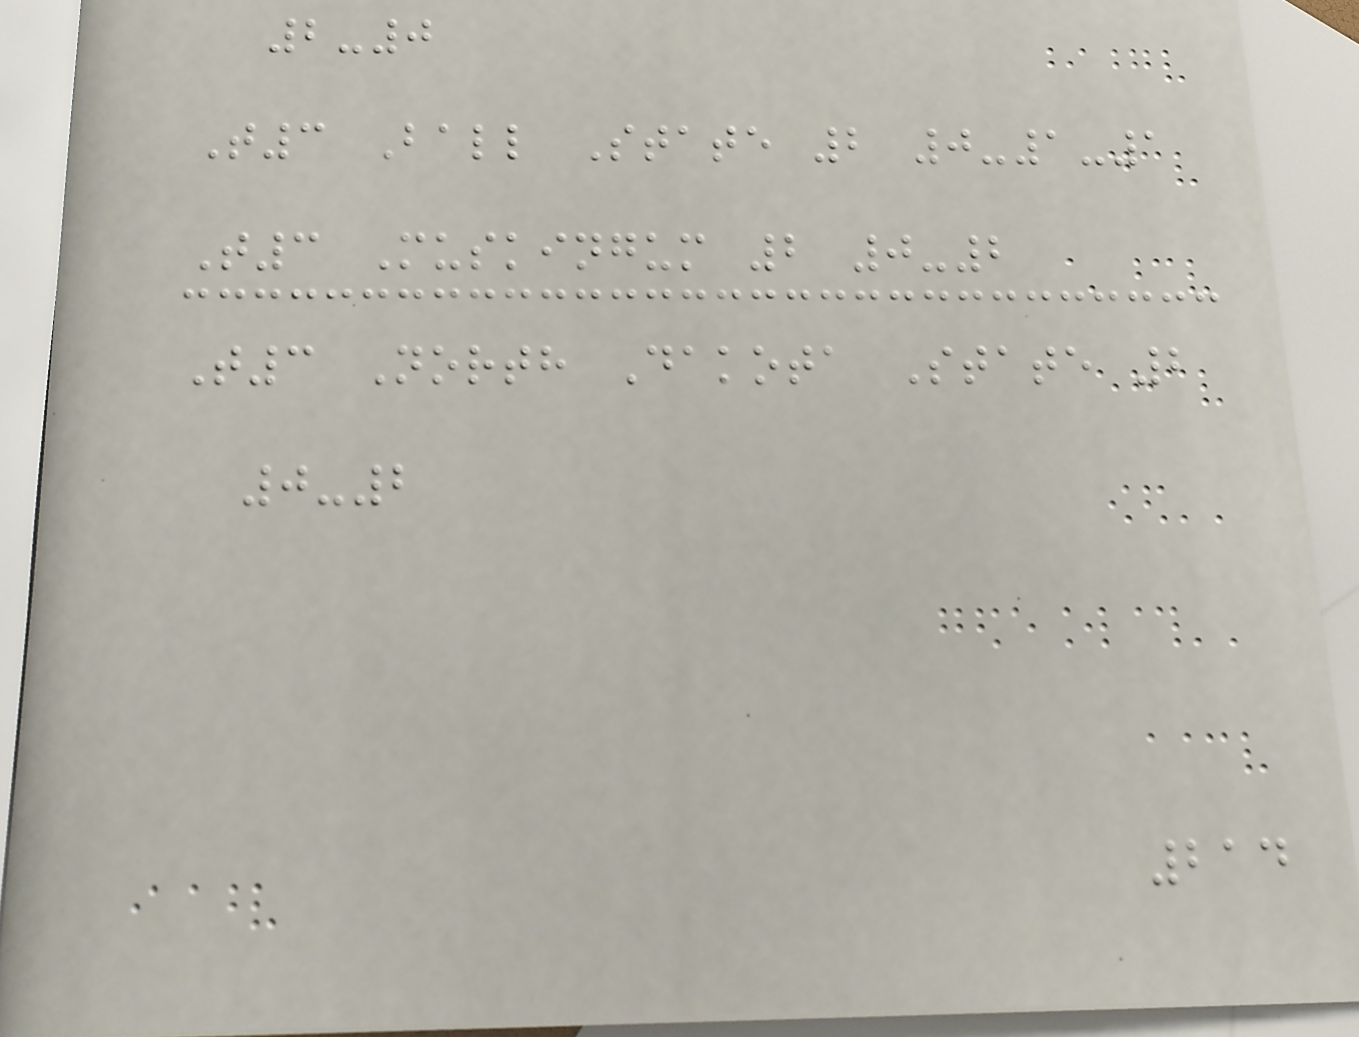2-0
T3 Ball State 2 0-1-1
T3 Muskingum 2 0-2
T3 North Dakota State 2
0-2
214
